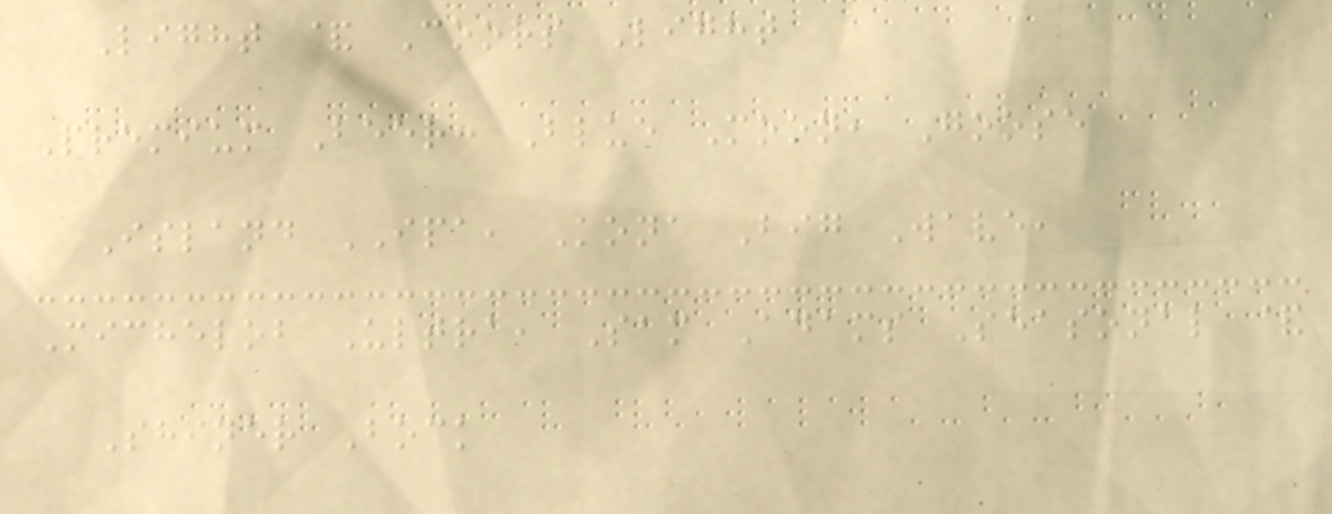Light & Coors Light
Premium Beer: Blue Moon, Goose
Island IPA, Kona Big Wave,
Michelob Ultra, Sam Adams Seasonal &
Shiner Bock
